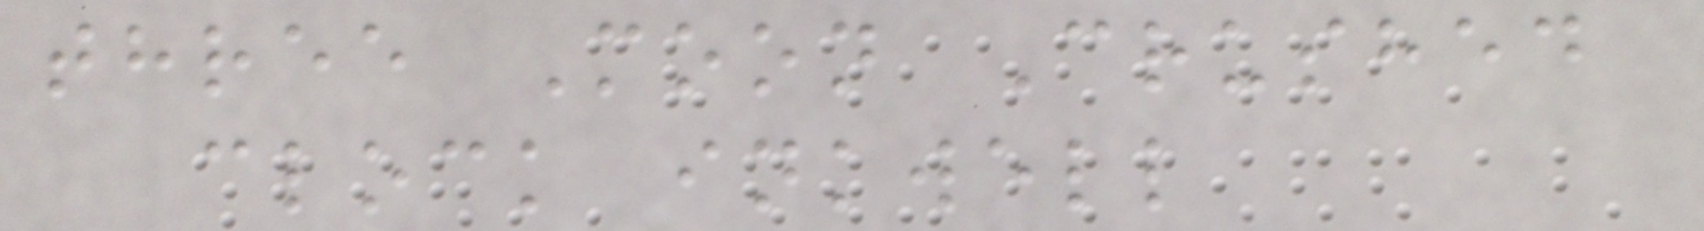three Moon Crushed
clock inkwell
